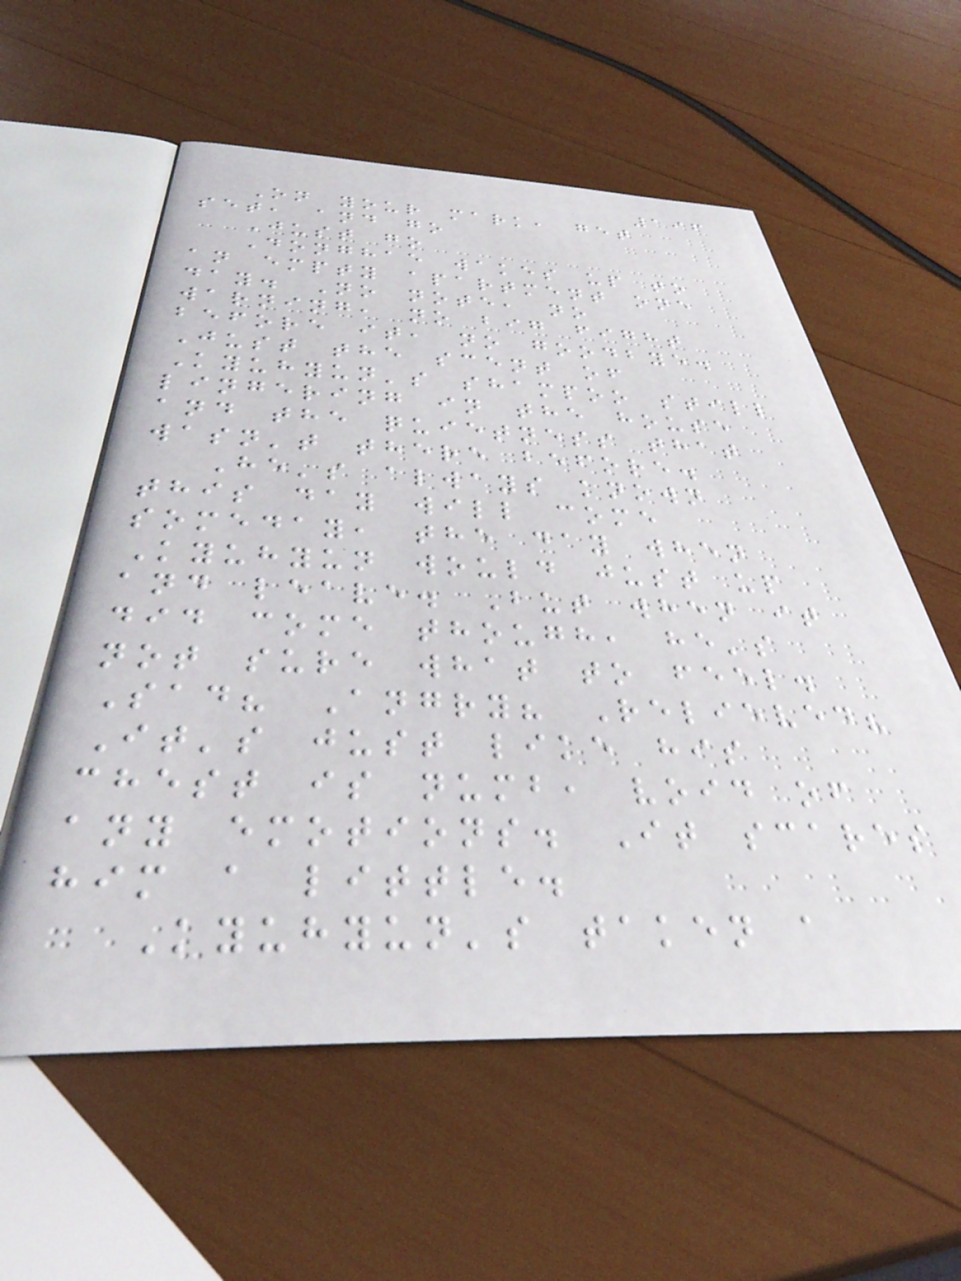196
On your mark, get
set, and go
Just go
Donghae wakes up to
an empty apartment one
day. No note, no
warning, no big fight
before it, no goodbye.
Just the scent of
Kyuhyun's shampoo still
lingering in the house
and the quietness that
wasn't there before.
He's always known
this day will come
someday, the day when
Kyuhyun would just up
and leave. But when it
did come though, he's
not sure what to feel.
Sad? Angry? Relieved?
It's just like his
chest is numb, void of
any emotions. It scares
him a little.
Kyuhyun's taken a
